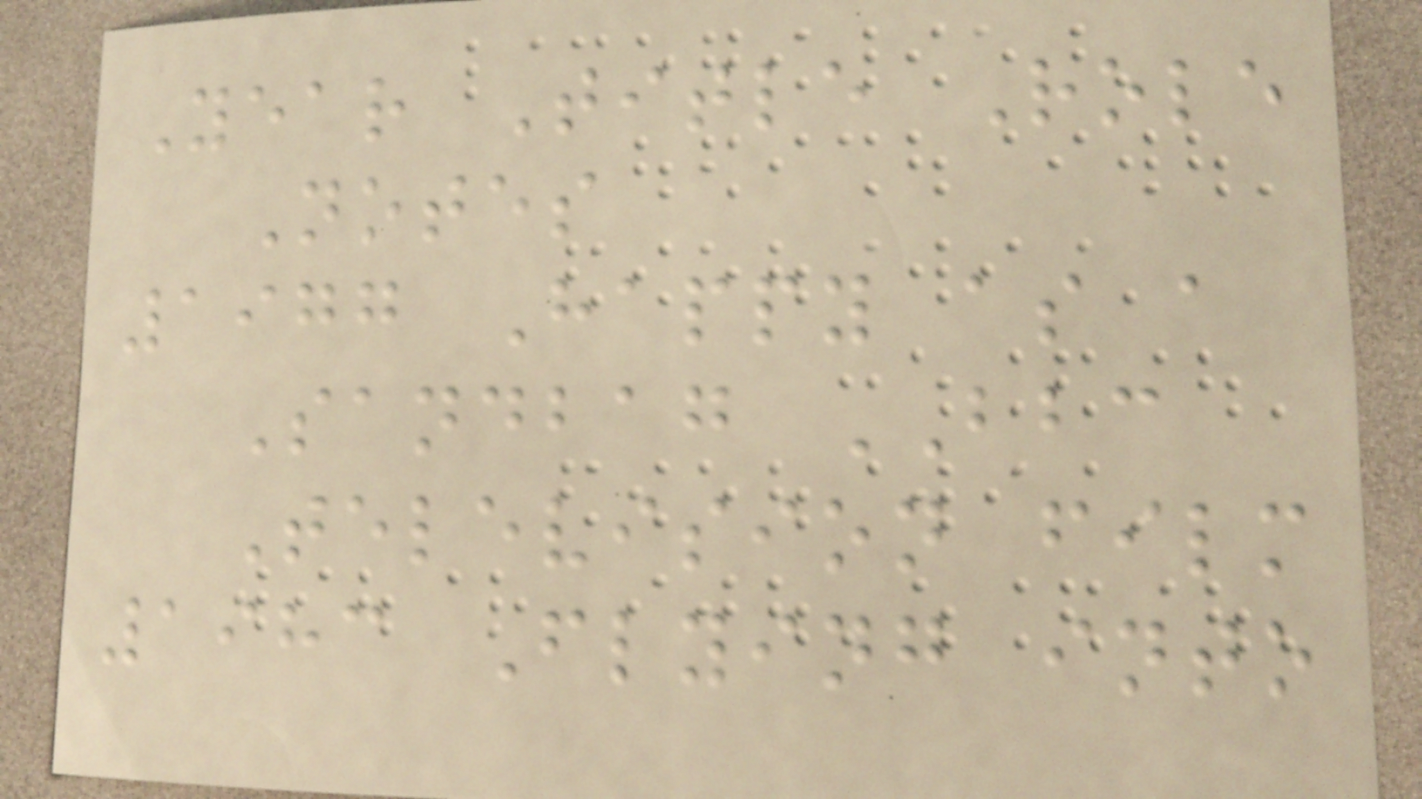Year Title Role
Notes
1977 Happy as a
Sandbag BBC
Television film
1983 Flying into
